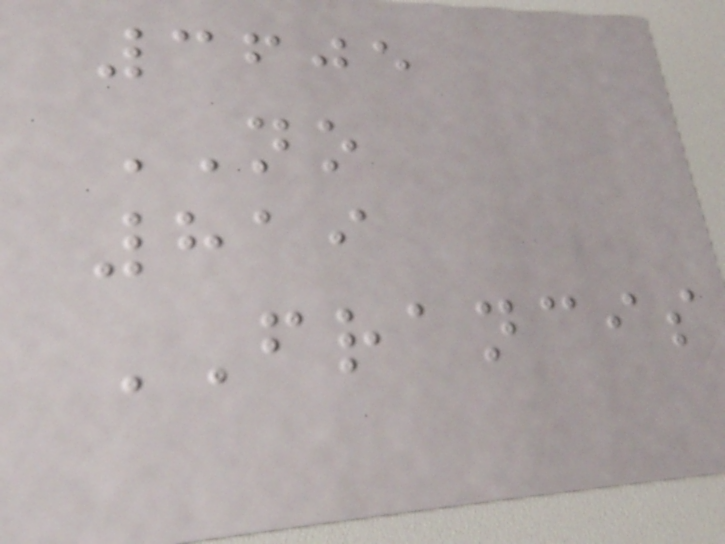3605
NO
819
FRANCIS
